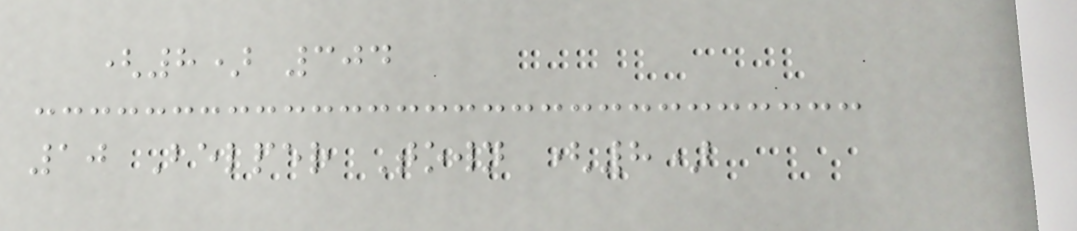(8) 304
10 Belper Town (8)
